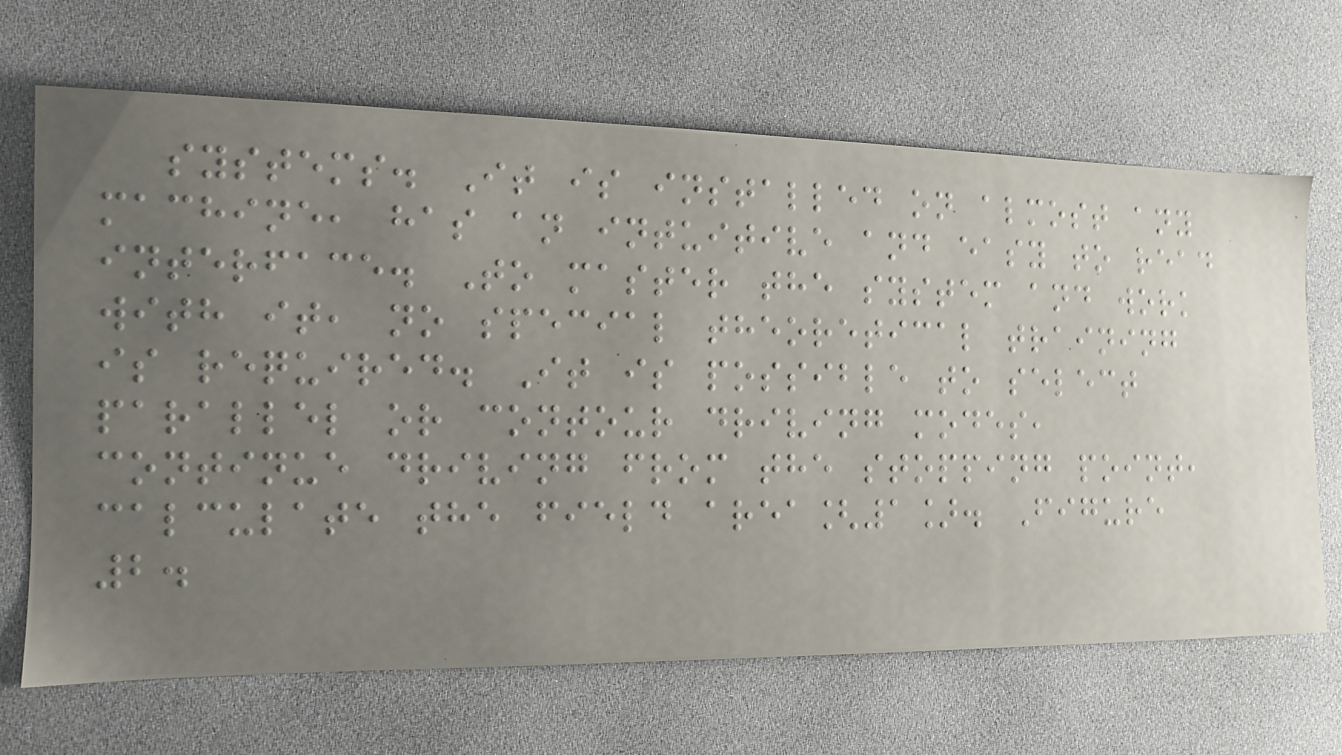systems. It is installed on almost any
machine, has an intuitive and easy to read
interface. To master the system and work
with it, no special theoretical training
is required. It is possible to select
parallel or contour driving modes,
continue driving from the stopping point,
calculate the field area[1]. Figure
2.
